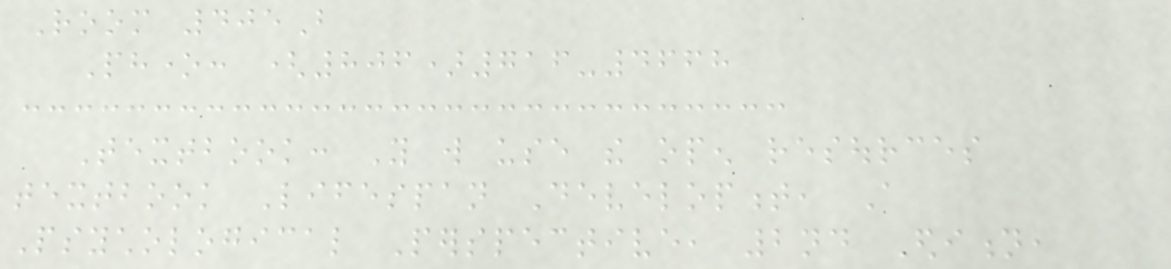Room 405B
Phone: (806)716-4668
Textbook: You will use the open resources
textbook Lifespan Development, A
Psychological Perspective, 2nd Edition,
